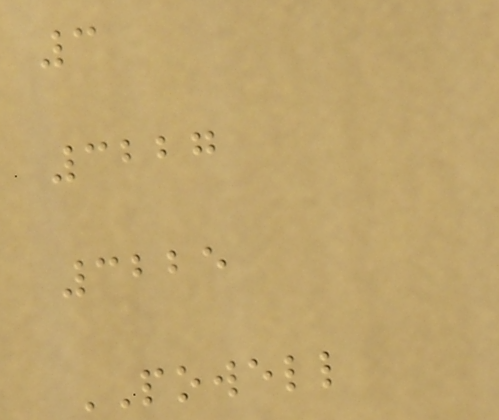3
3227
3225
POWELL
